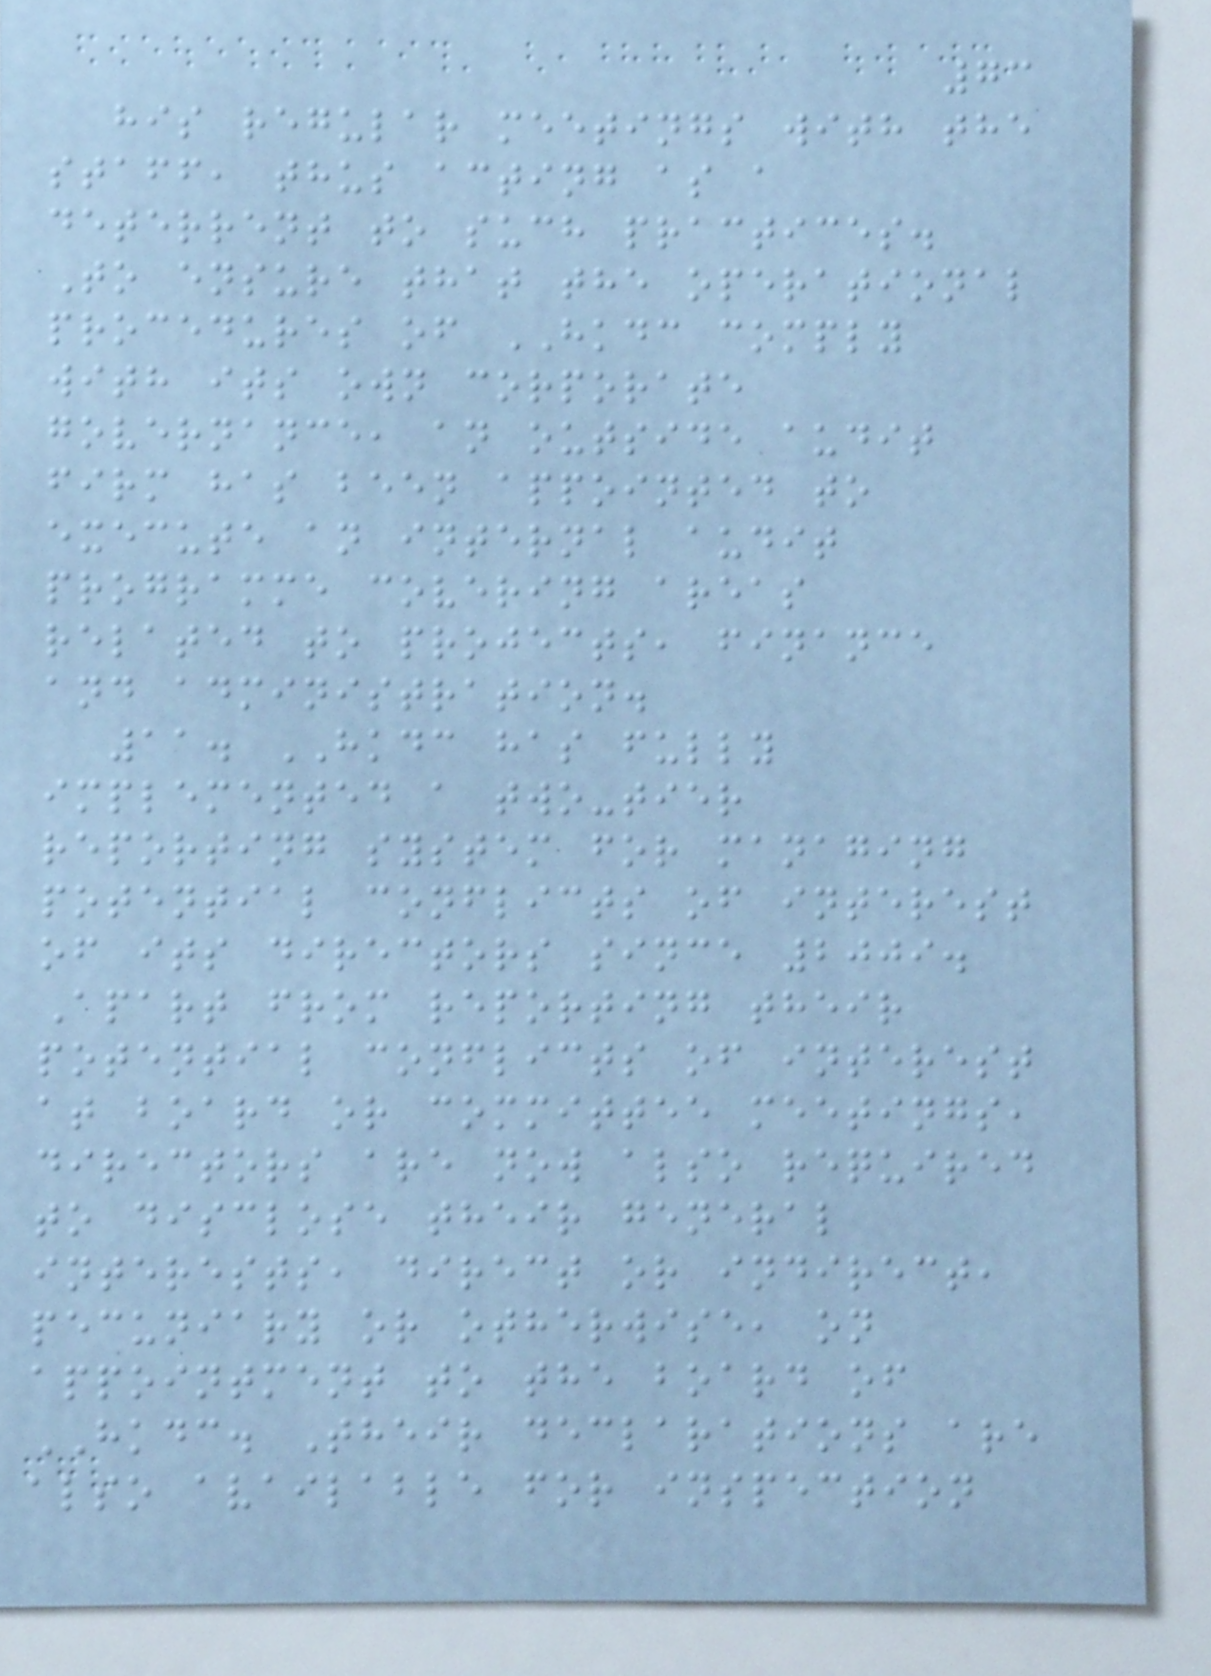73
his regular meetings with the
staff, thus acting as a
deterrent to such practices.
To ensure that the operational
procedures of HKDC comply
with its own corporate
governance, an outside audit
firm has been appointed to
execute an internal audit
programme covering areas
related to projects, finance
and administration.
11. HKDC has fully
implemented a two-tier
reporting system for managing
potential conflicts of interest
of its directors since 2009.
Apart from reporting their
potential conflicts of interest
at board or committee meetings,
directors are now also required
to disclose their general
interests, direct or indirect,
pecuniary or otherwise, on
appointment to the board of
HKDC. Their declarations are
also available for inspection
